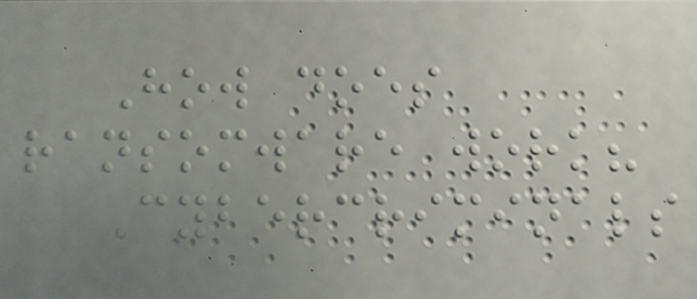How does
ransomware work?
Cybercriminals
